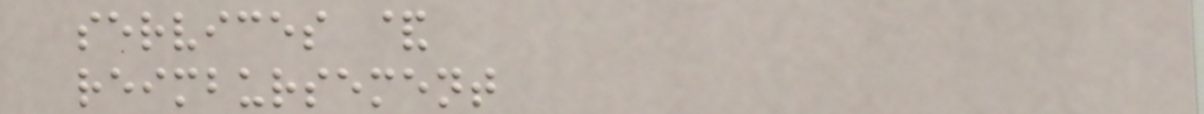services &
reimbursement
